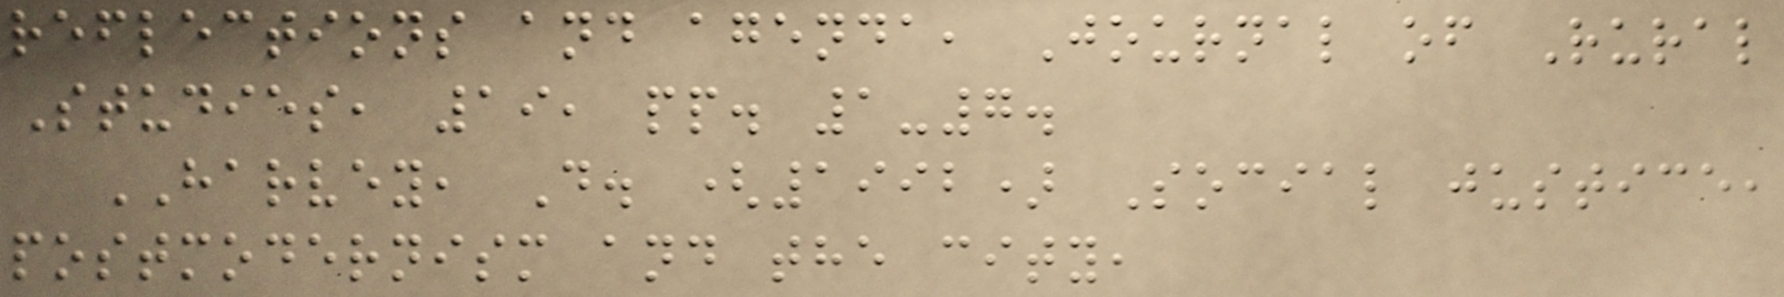reflections and agenda, Journal of Rural
Studies, 19, pp. 1-7.
HARVEY, D. (1992) Social justice,
postmodernism and the city,
